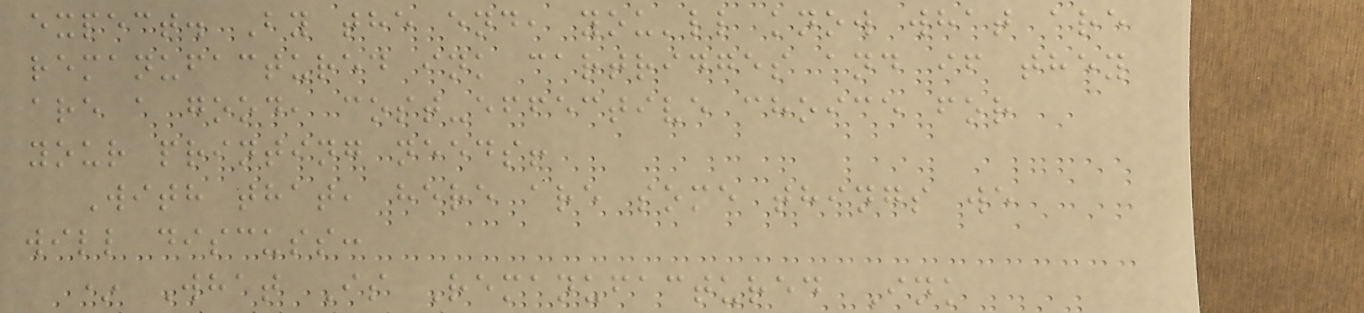expect. By the end, you'll know what are
remanufactured ink cartridges and if they
are a good, cost-effective choice for
your printing needs!
With that, here are some things we
will discuss:
* What Is Remanufactured Ink
